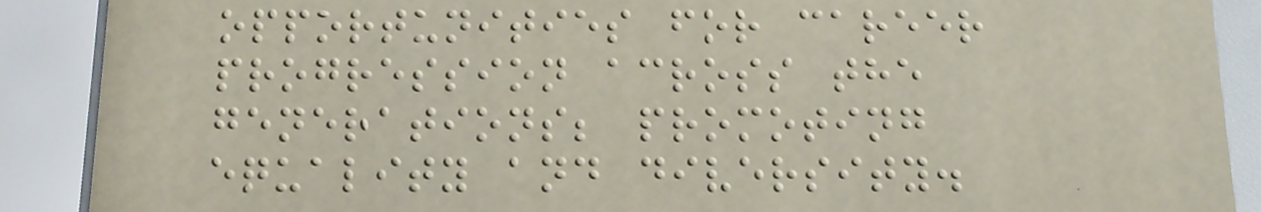opportunities for career
progression across the
generations; promoting
equality and diversity.
